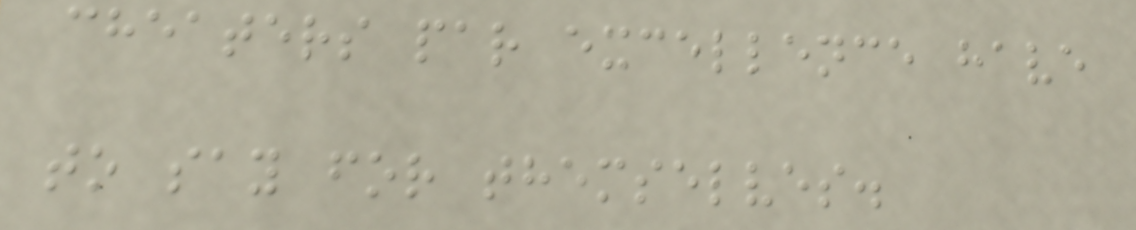cheaters par excellence have
to say for themselves.
